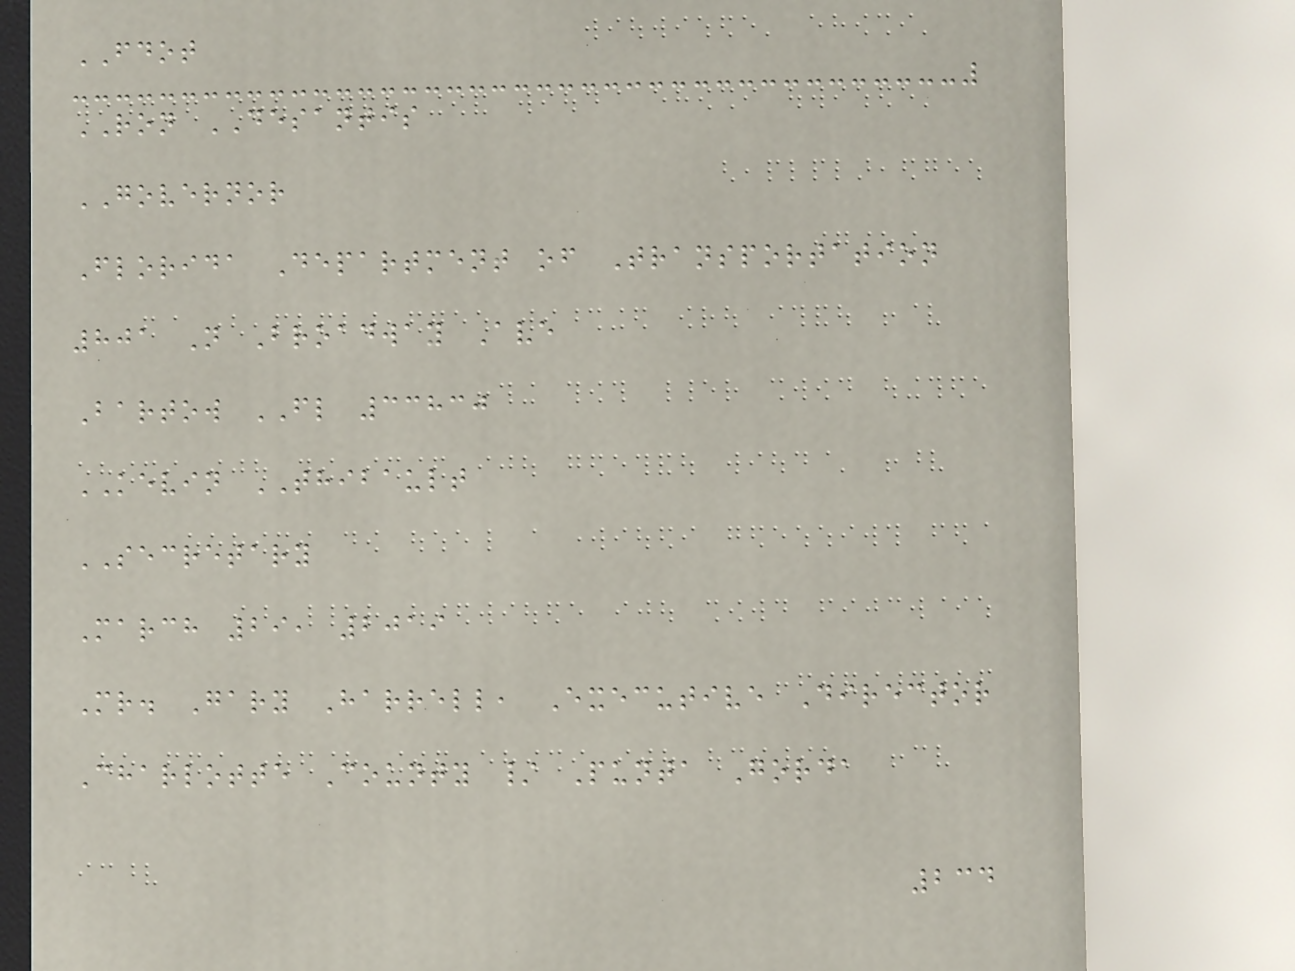FDOT
RON DESANTIS
GOVERNOR
Florida Department of Transportation
801 N Broadway Ave
Bartow FL 33830
KEVIN THIBAULT
SECRETARY
March 29, 2019
Mr. Gary Harrell, Executive Director
Charlotte County / Punta Gorda
234
